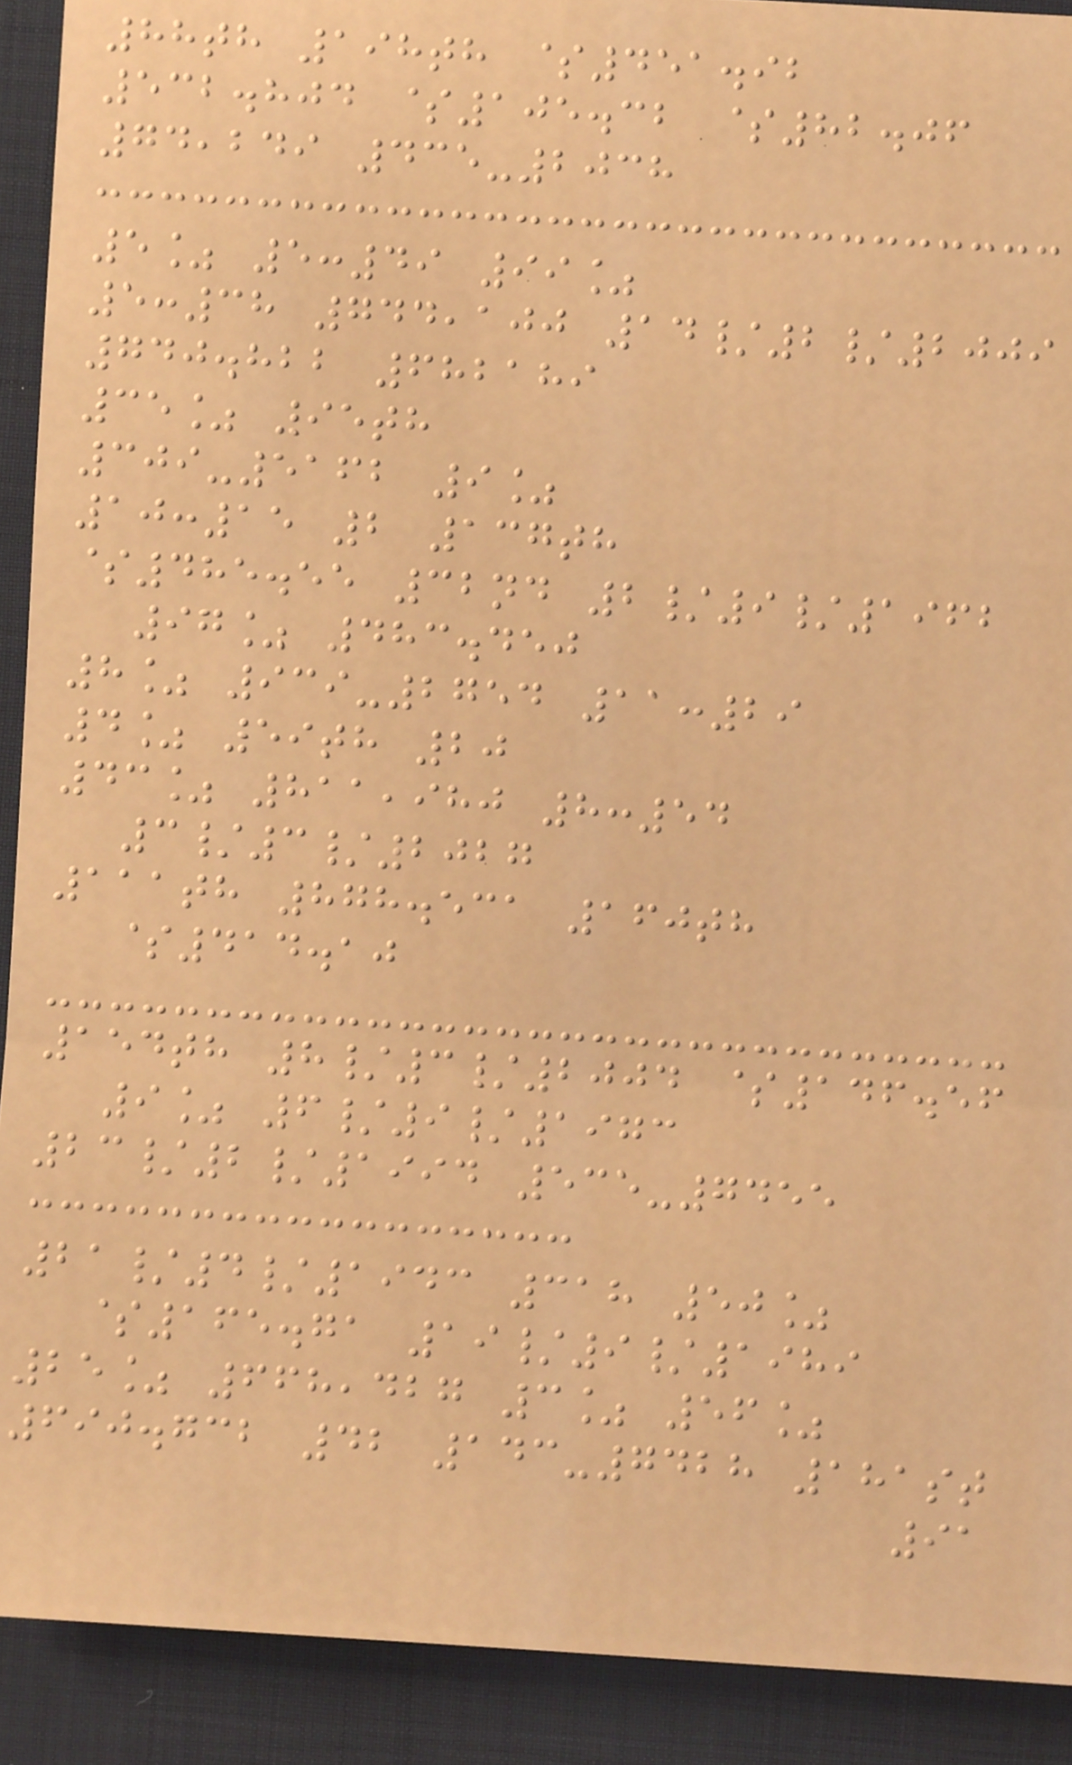88th 198th $451.92
532.804 $105.32 $82.06
74,249 435-2038
5% 5:49 99%
5:38 744,100 14/2/2009
740.822 682189
35% 95th
309-5162 9%
10:15 2 137th
$485.55 32nd 2/9/1962
97% 483.450
8% 939-2754 11:29
4% 59th 20
43% 811,980 8:54
3/3/2027
111th 878.531 160th
$414.10
154th 8/3/2004 $146.56
9% 6/9/1973
23/2/1994 535-7455
21/4/1943 318 50%
$165.71 19/9/1989
25% 668,427 3% 56%
690.732 42 143-7428 181st
91
